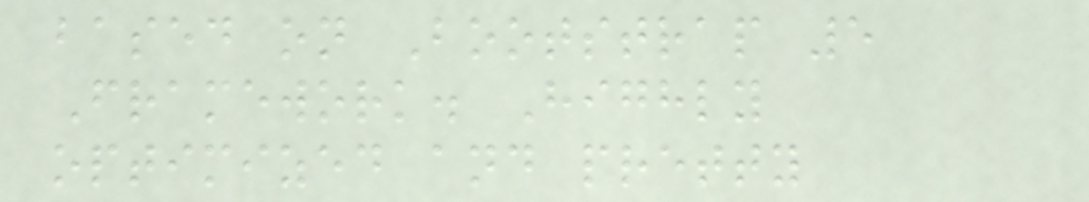based on Bootstrap 5
Framework. Highly
optimized and pretty
